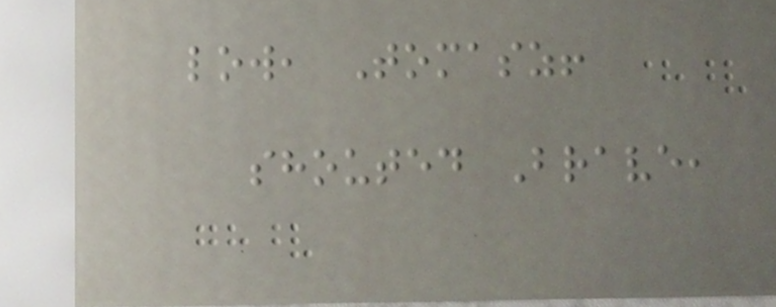low, Tomasz!
shouted Brave,
